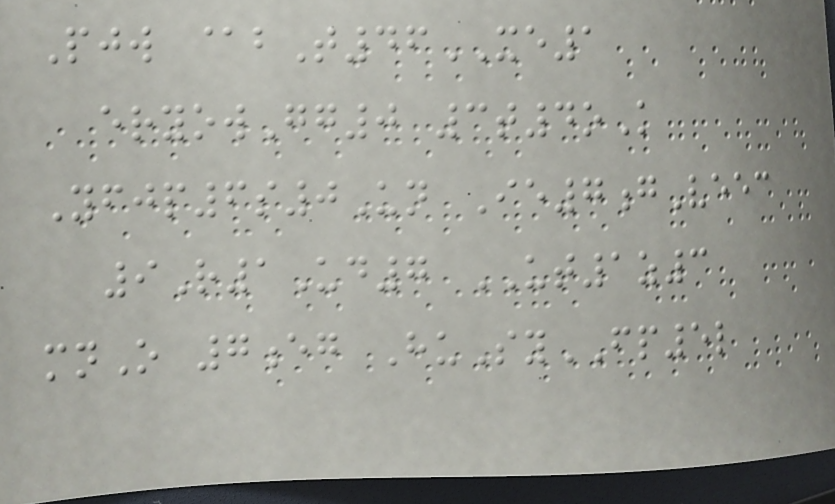Pjw @bT46XE1
eryowGg0 3t4oK
Yfjp6s0Un Ie7gVeec
9R1Ud7 UT1z3
mnO 7eg HuSyFP5l
